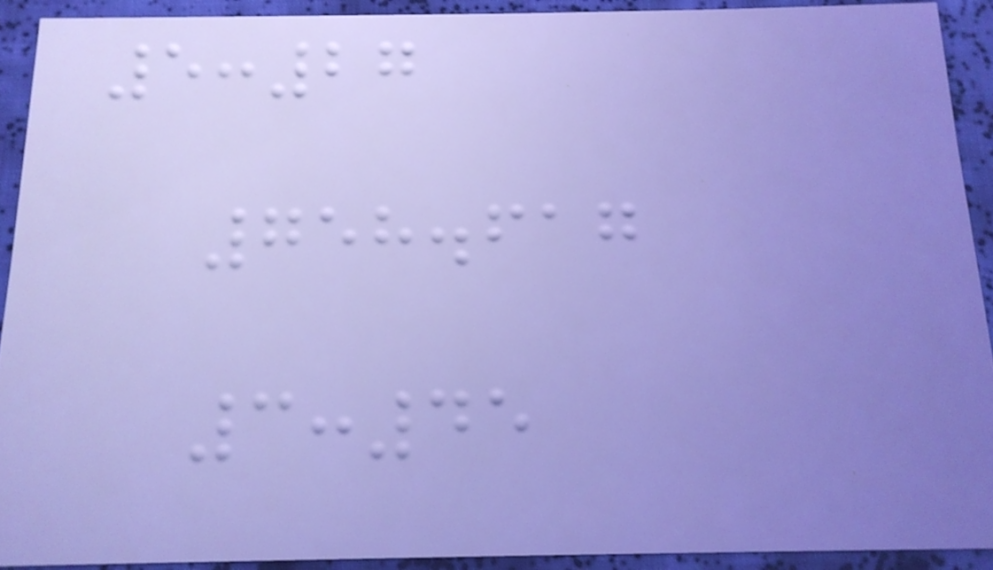5:27
758.617
3:45
